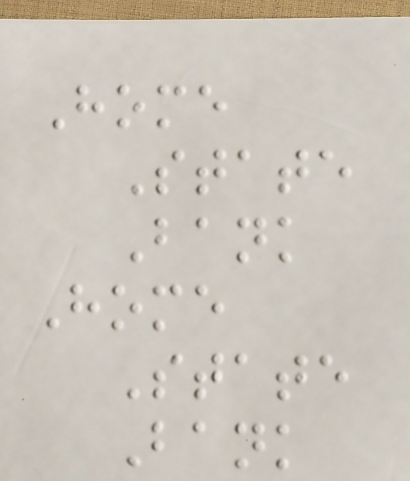Home
State
Bank
Home
State
Bank
